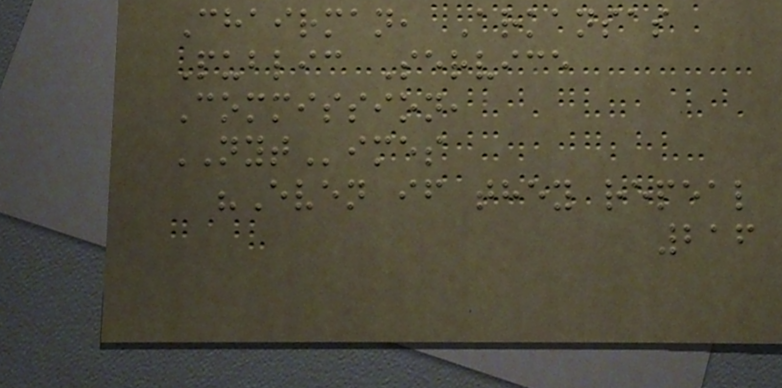Chairman, Arkansas
Public Service
Commission,
NYTimes
"Even if they repeal
216
